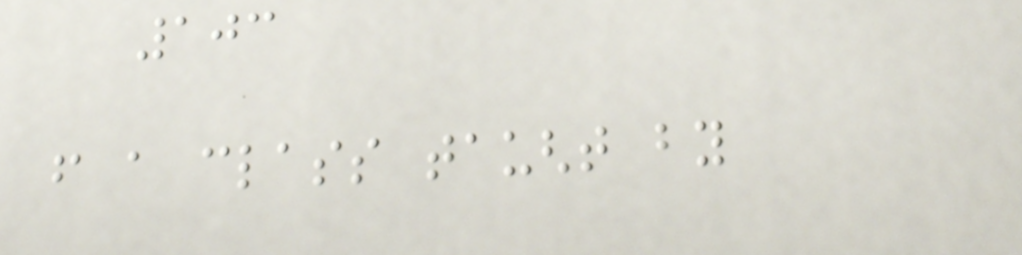103
from a class taught by
